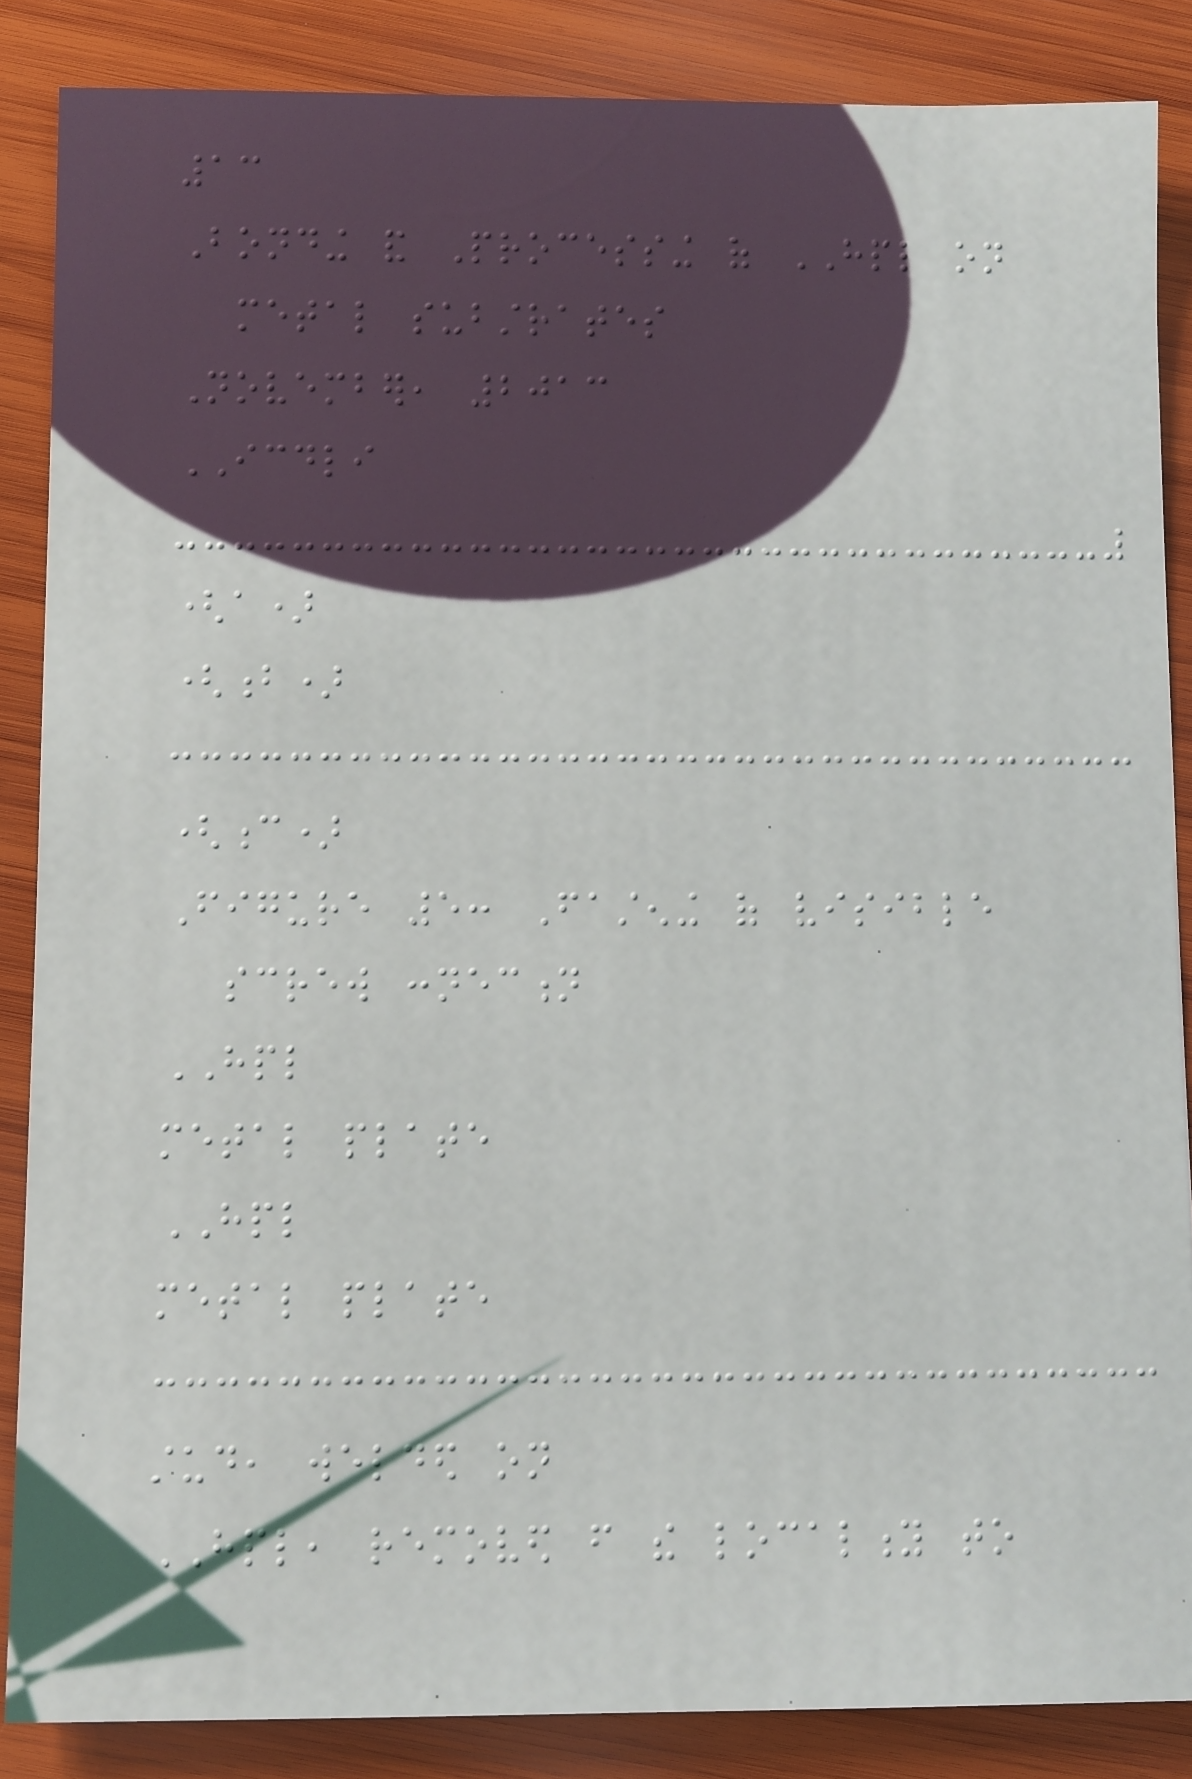13
Bonding and Processing of HPL on
metal substrates
November, 2013
ICDLI
(a)
(b)
(c)
Figure 5: Fastening of visible
screw connection
HPL
metal plate
HPL
metal plate
stud, welded on
HPL, removed from the locality to
